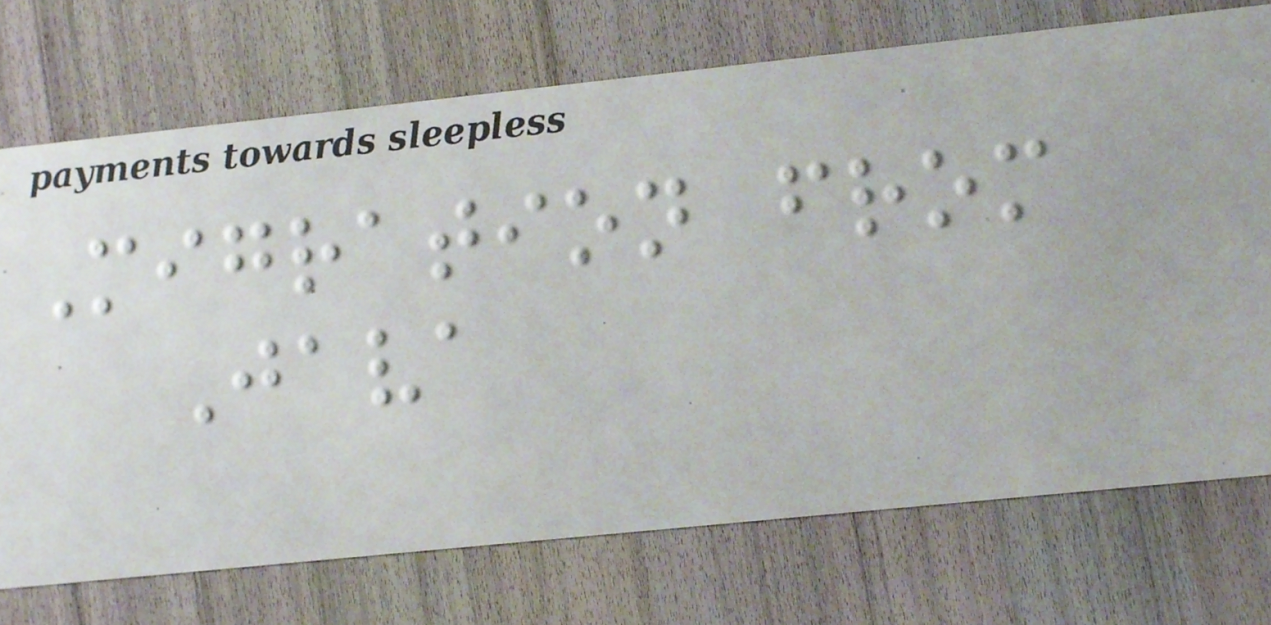Migration from
Java
